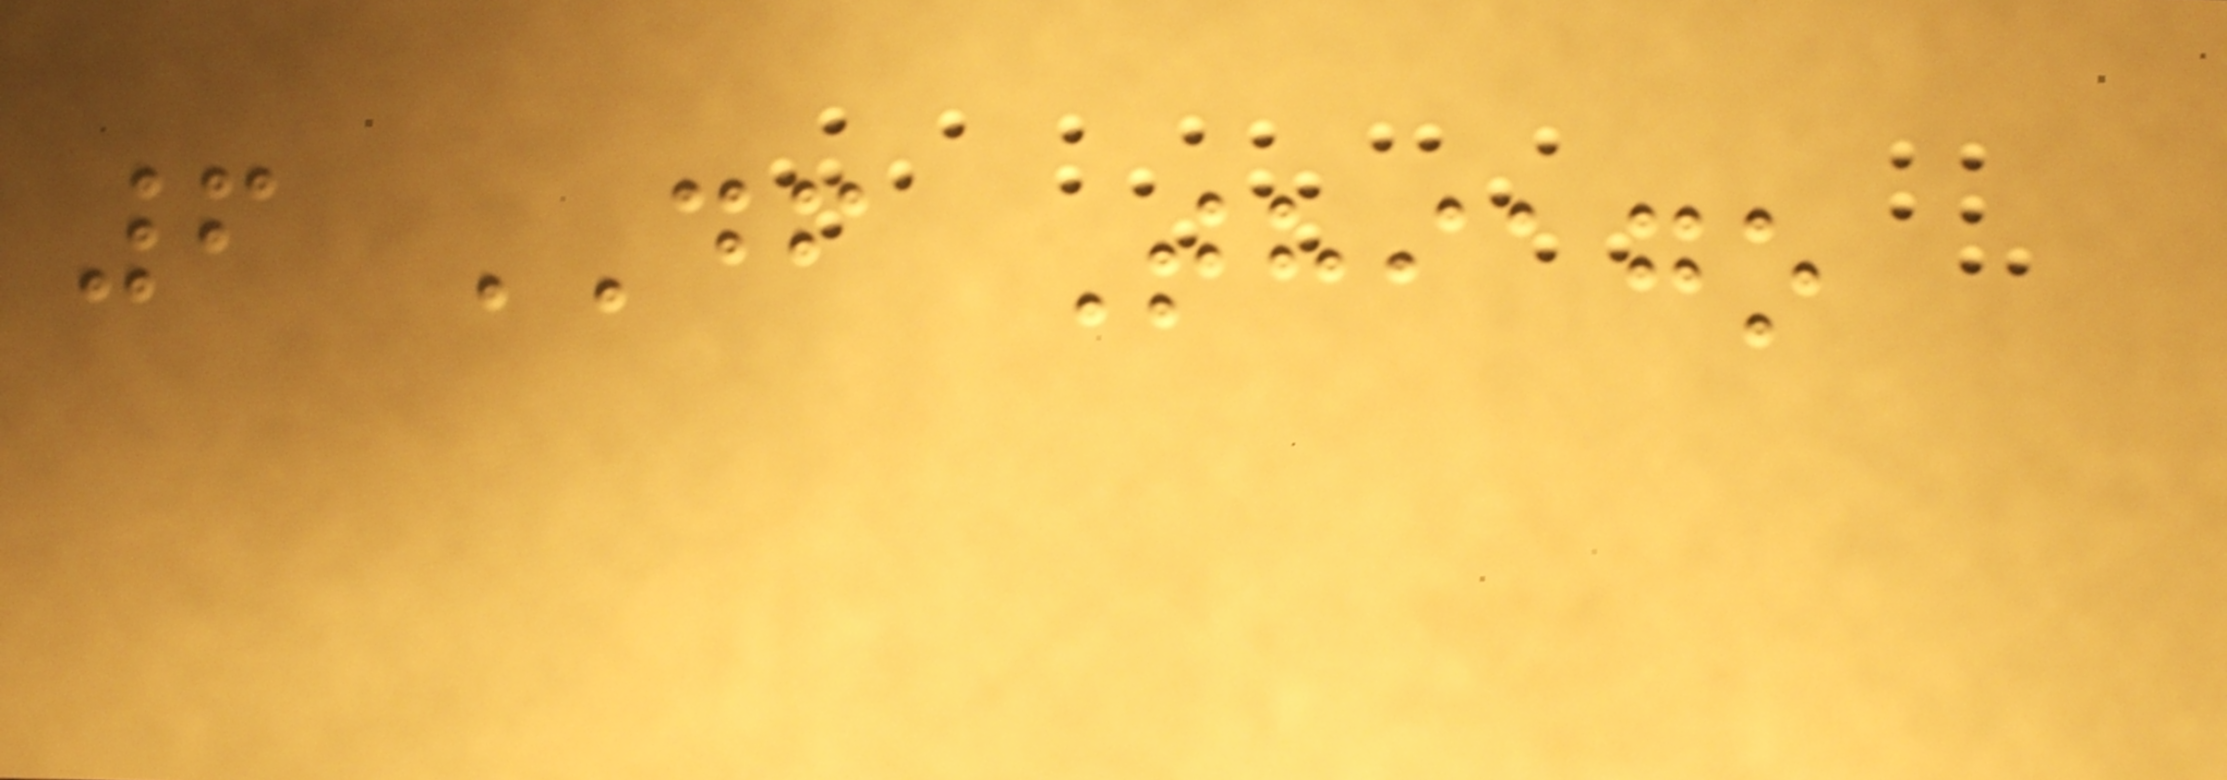6 DF Thiago
